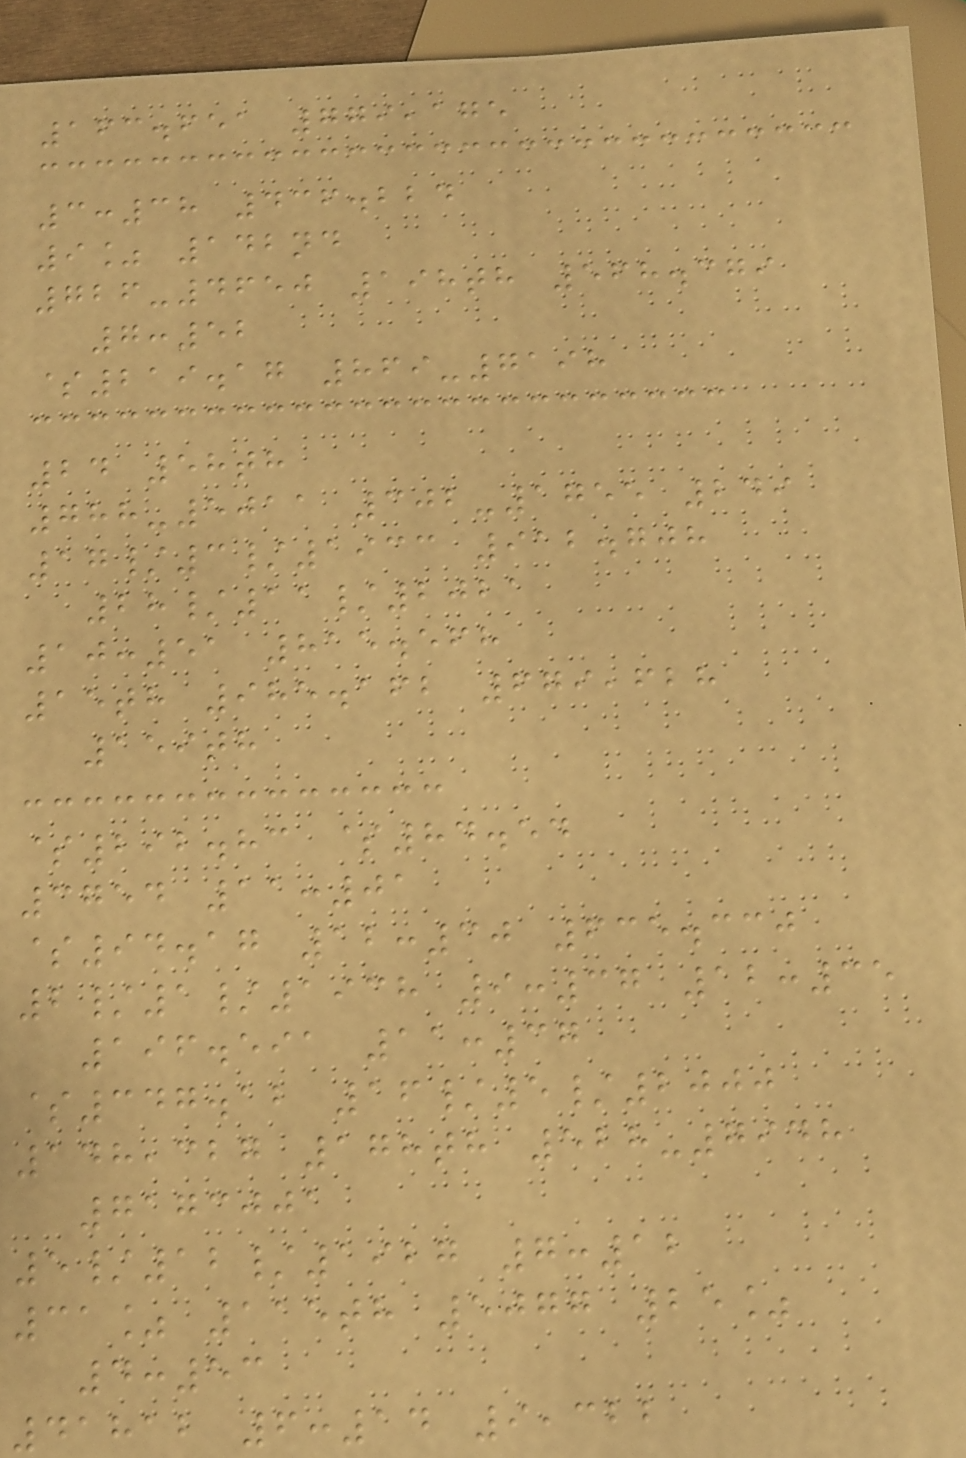163.651 779,175
3:38 436.224
9% 142nd
726-4650 198th 568.379
7:52
$219.17 869-7198
24 58th
788-5011 302-1755 249
17/3/1933 912.708
28/11/2021
10:51 815.568
15th 985.162 679,628
159th
$292.83 $84.54
3754 11:01
$94.17 12:30 635.330
2/1/1938 9:37 12:35
196.591 11:37
$347.12 16/5/2000
148,327 178th 528-7948
7173001
5/12/1927 7:12
31% 115th 5077 25%
4:53
41812 6:14 9,322
